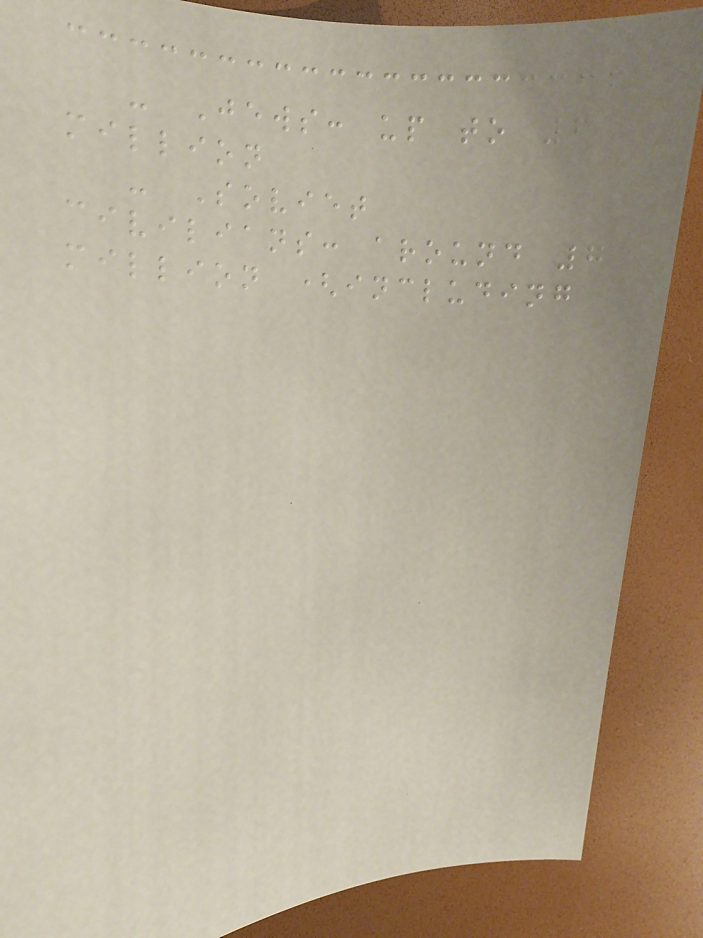- Jews: up to 6
million
- Soviet
civilians: around 7
million (including
